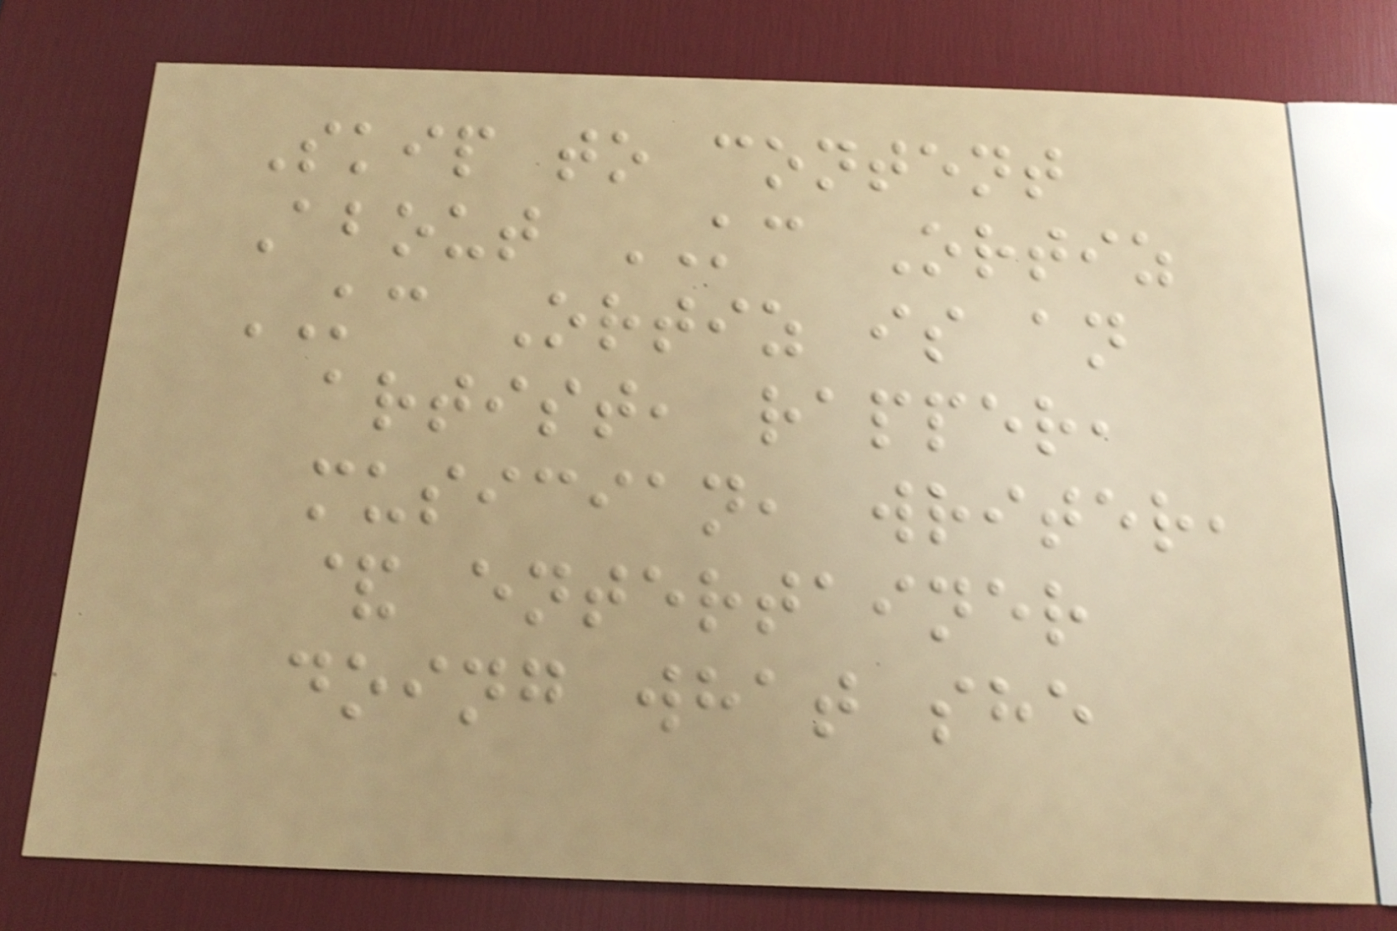Skip to content
About KC Ortiz
KC Ortiz is an
artist, rapper,
musician, writer,
& entertainer
doing what she
